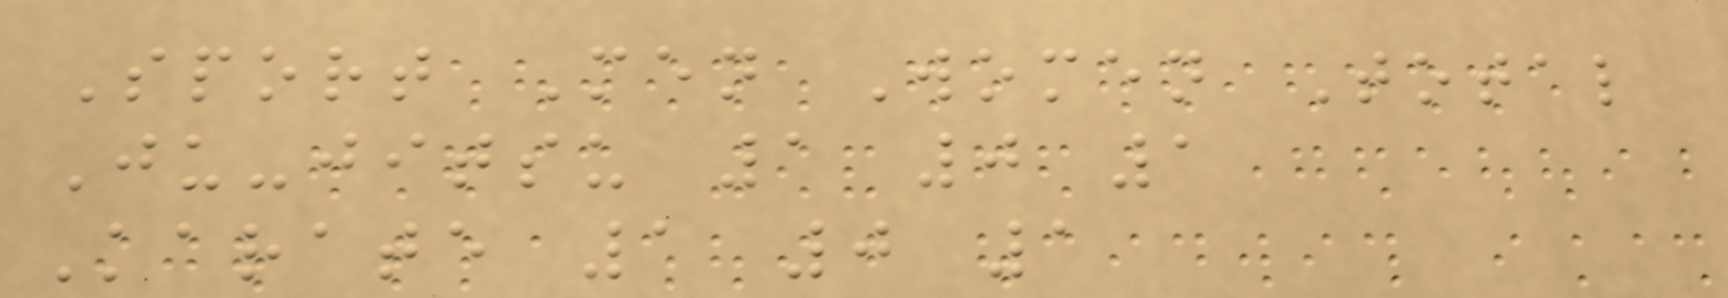Sport Men Women Total
Ju-jitsu 1 0 1
Karate 1 0 1
